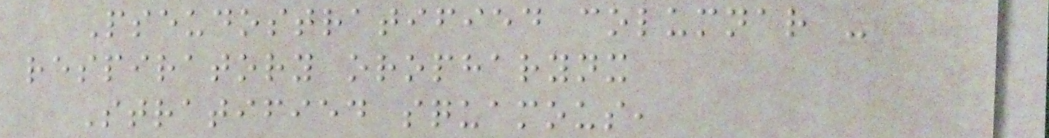Pseudostratified columnar -
respiratory oropharynx
Stratified squamous,
